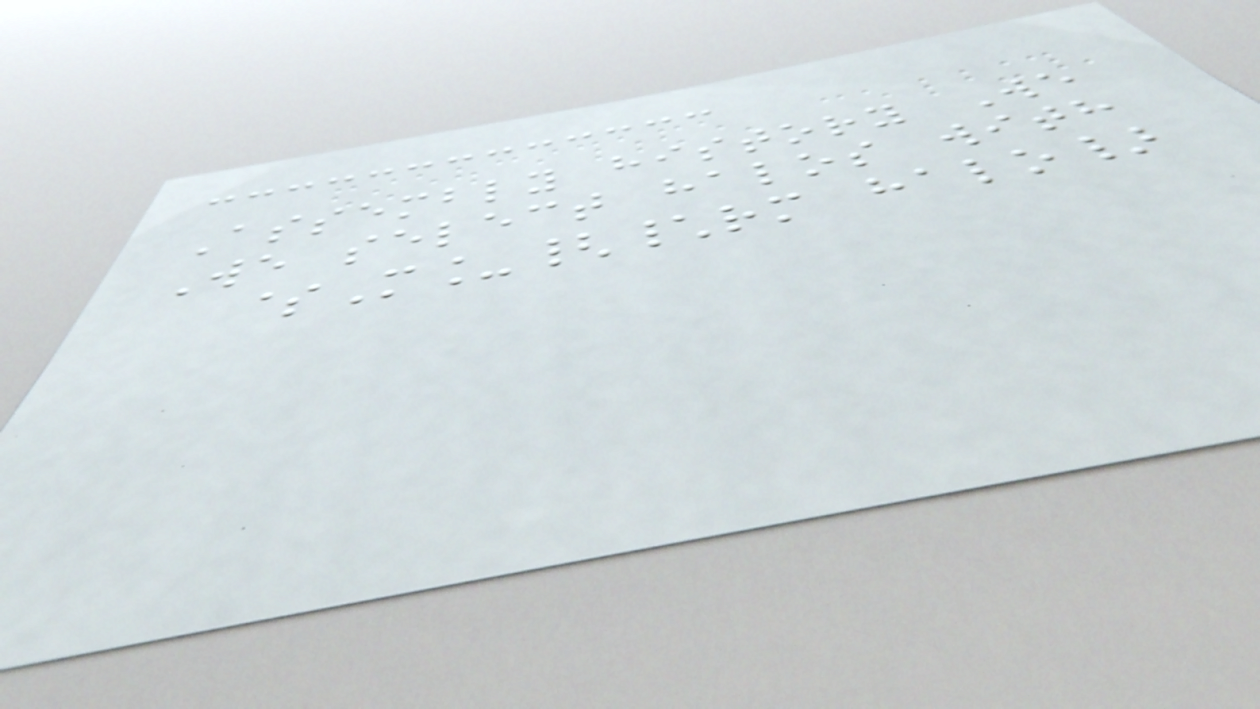Assembly history We
We select halos with
$M_{\rm halo}
